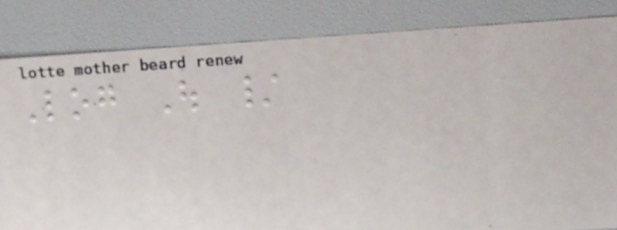Log Out /
